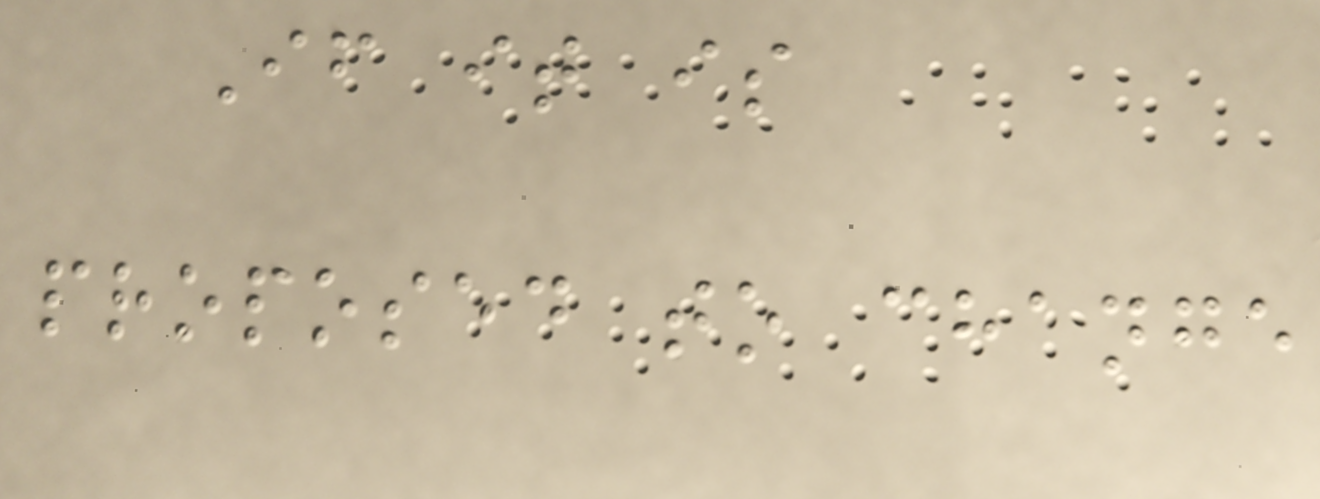If it is
proposed to change
